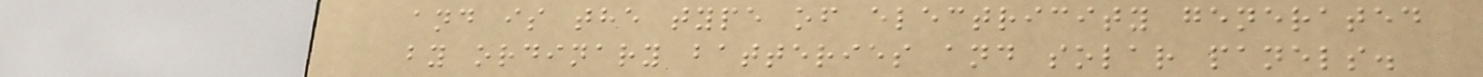and is the type of electricity generated
by ordinary batteries and solar panels.
